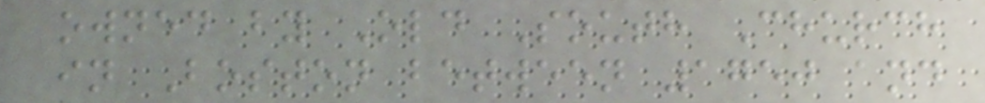owned by Old South Church
in Boston between 1750 and
